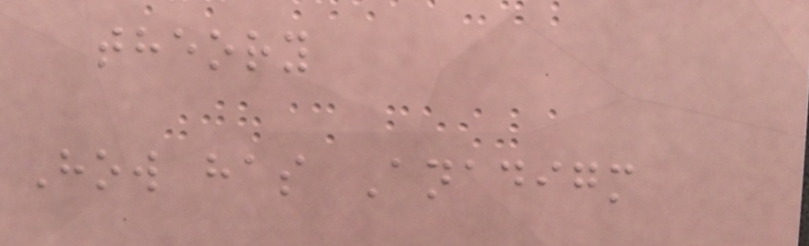theory
How has Anadigm
